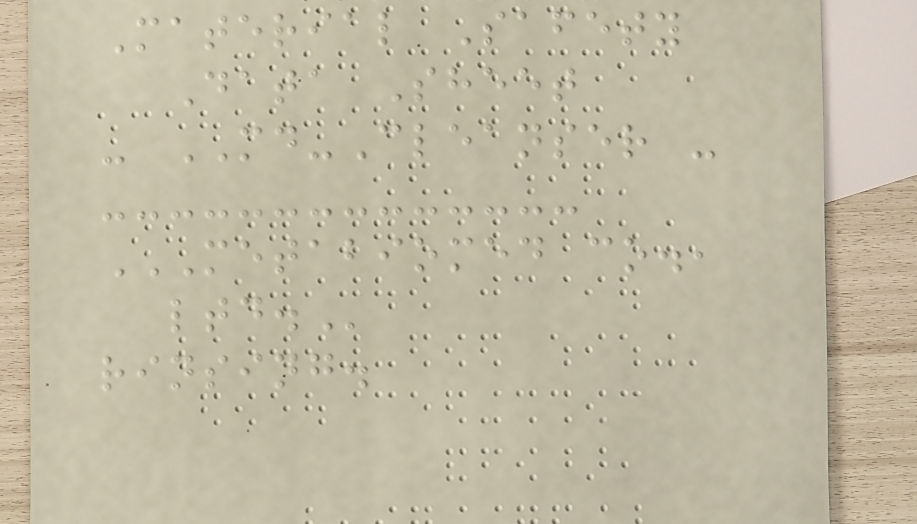Material Safety
Data Sheet
- MD-Cleanser -
METABIOMED CO.,
LTD.
rinsing.
